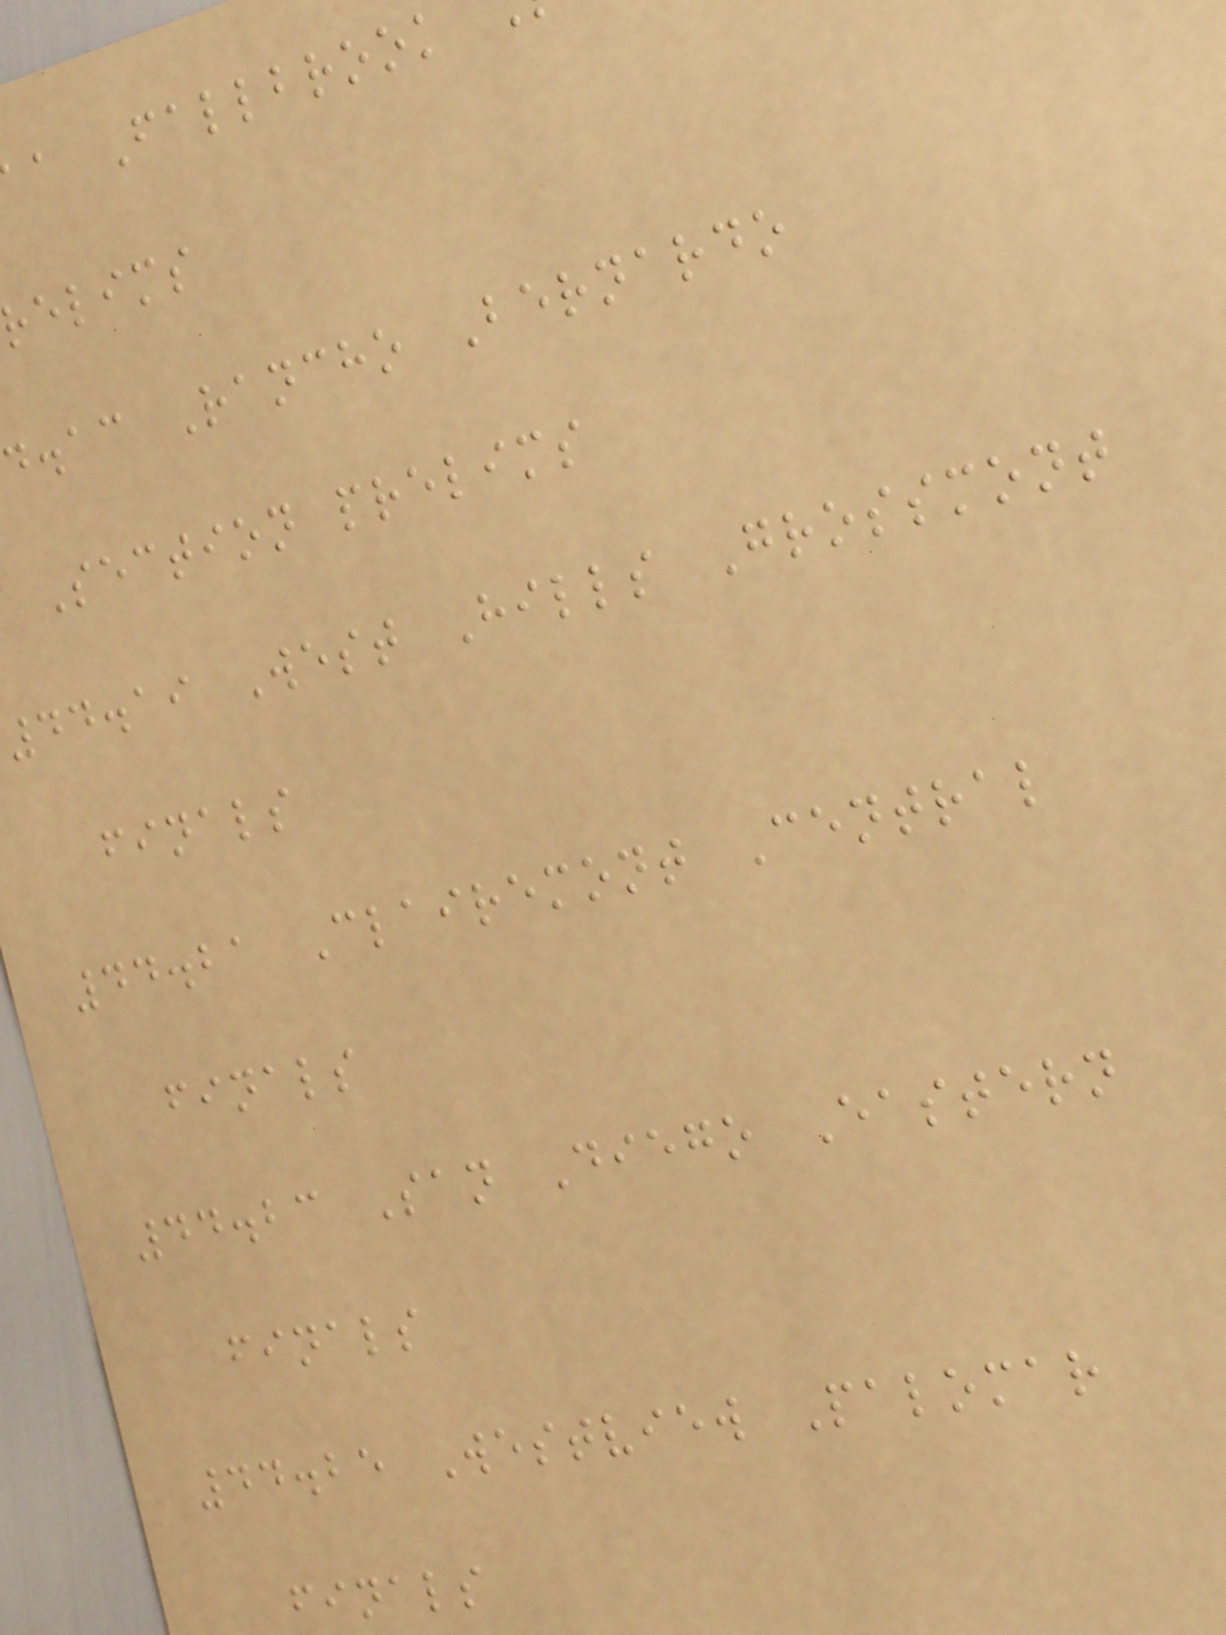a Fallbrook
elims
d.ac Rancho Bernardo
Section prelims
44.19 West Hills Grossmont
finals
44.21 Clairemont Central
finals
44.23 San Diego Eastern
finals
44.25 Westview Palomar
finals
